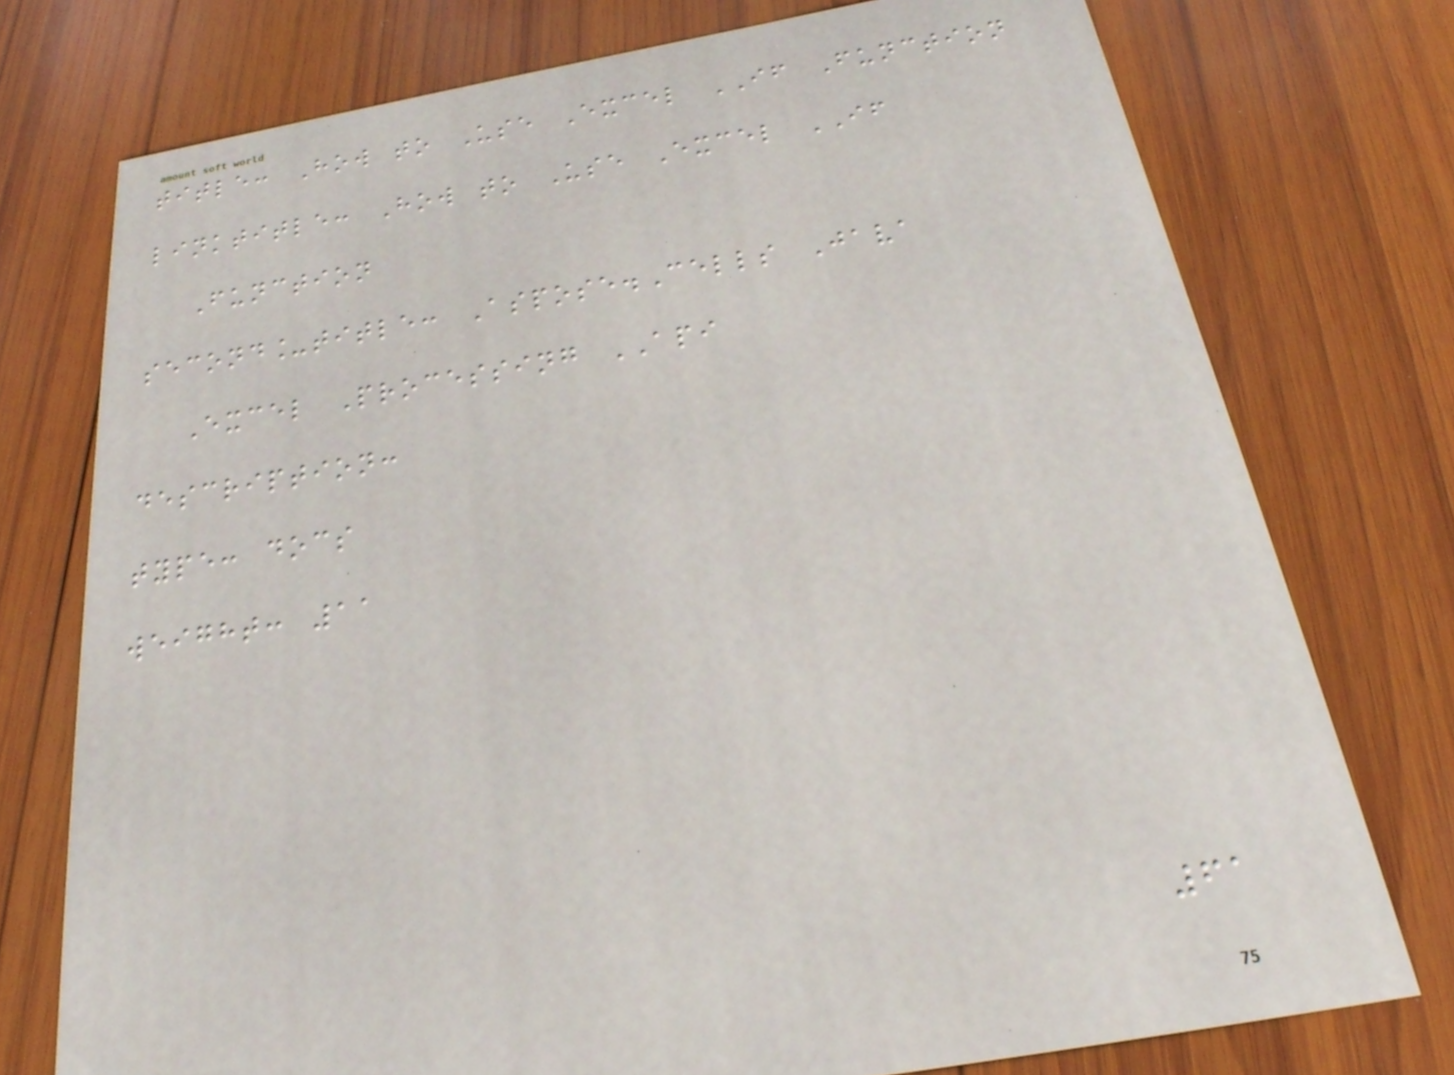title: How to Use Excel IF Function
linktitle: How to Use Excel IF
Function
second_title: Aspose.Cells Java
Excel Processing API
description:
type: docs
weight: 11
61
